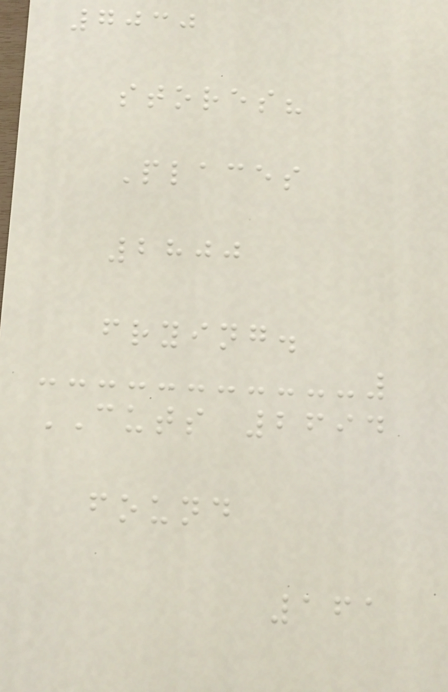7030
stores?
Places
2800
frying.
CUTS 2694
found
161
